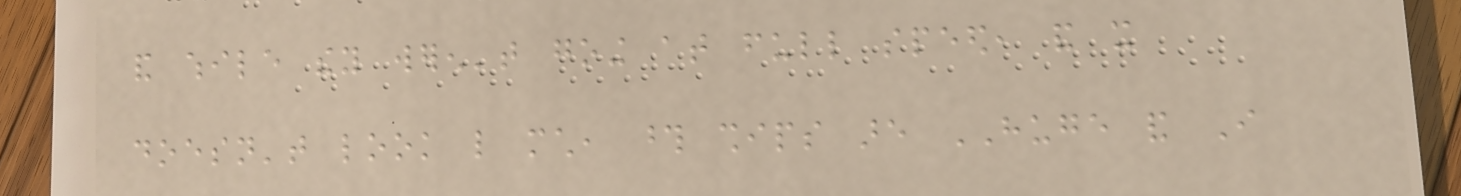and while they weren't going at full speed, and it
doesn't look like much, those ships are HUGE and I
